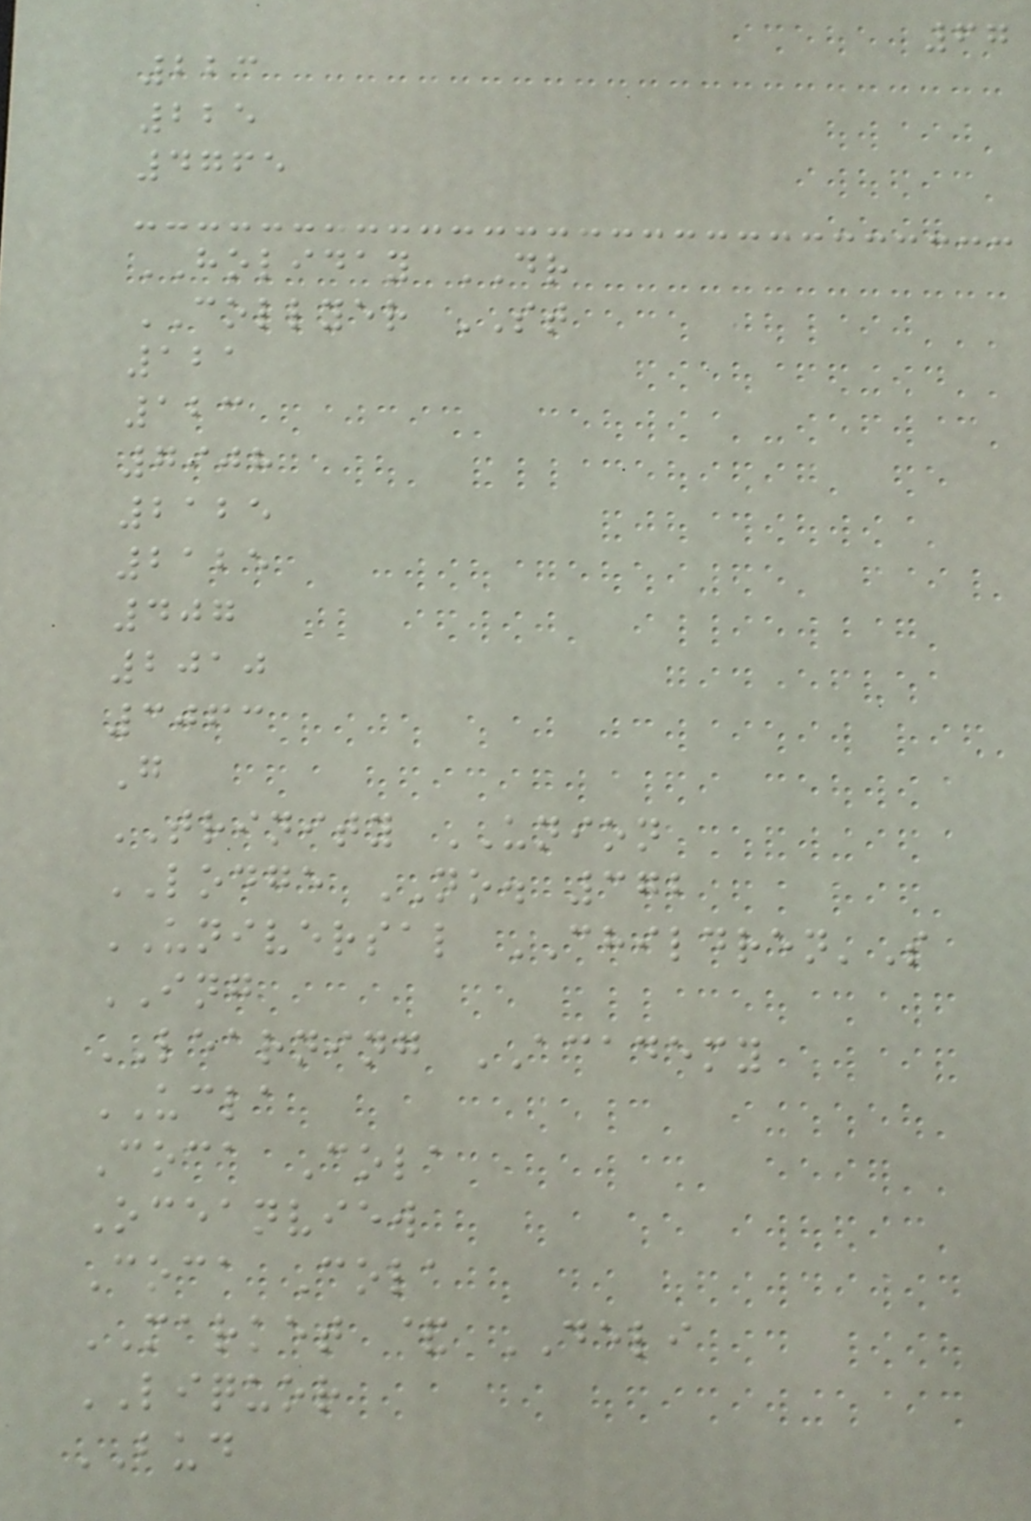67
223
225
4765
HOLIDAY DR
COLLYER ST
121
123
7908
2125
2125
407
2010
3063
G
TRINITY UNION
LODGE NO. 372
UNIVERSAL CHILDREN'S
ING
LEARNING ACADEMY
UCLA
Coca Cola
Oceanview
Coca Cola
MARKET & DELI
LIQUOR
BUD
